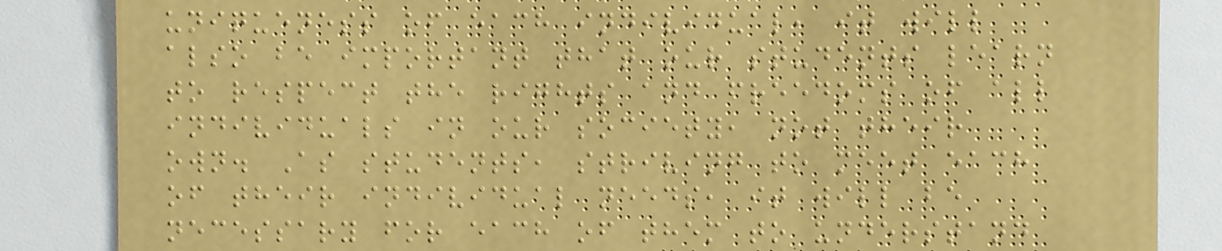uniqueness of each individual, it will
also be important that our students learn
to respect the rights and freedoms of all
individuals in our society, not their
own. As students, striving to meet each
of their individual needs, it will be
necessary for each of them to understand
